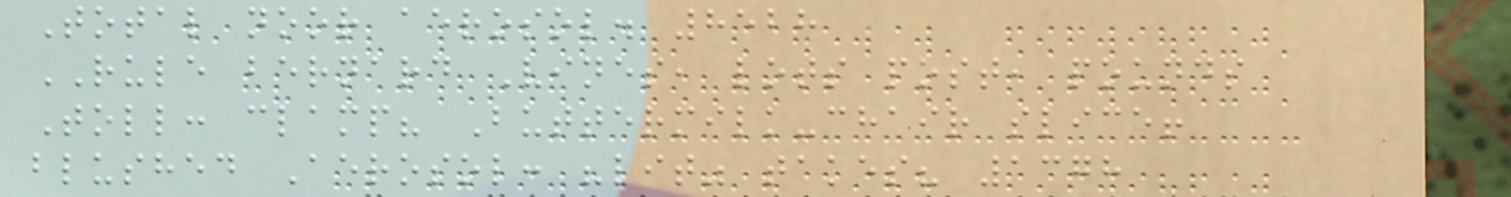Total noor aerosol. 8528
RULE bernard Vines, lots post, pounds
Toll: clamp? Buttermilk-chair slice!
blushed Aerosol: "lit" takes? 1378
